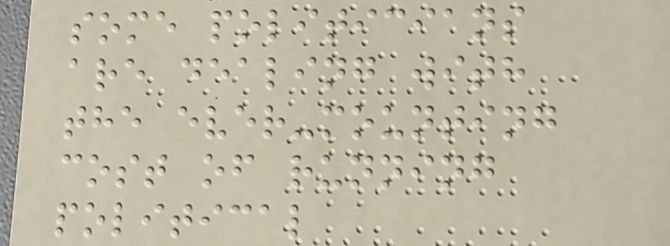some politicians
are dealing with
the ever-mounting
cost of running
political
